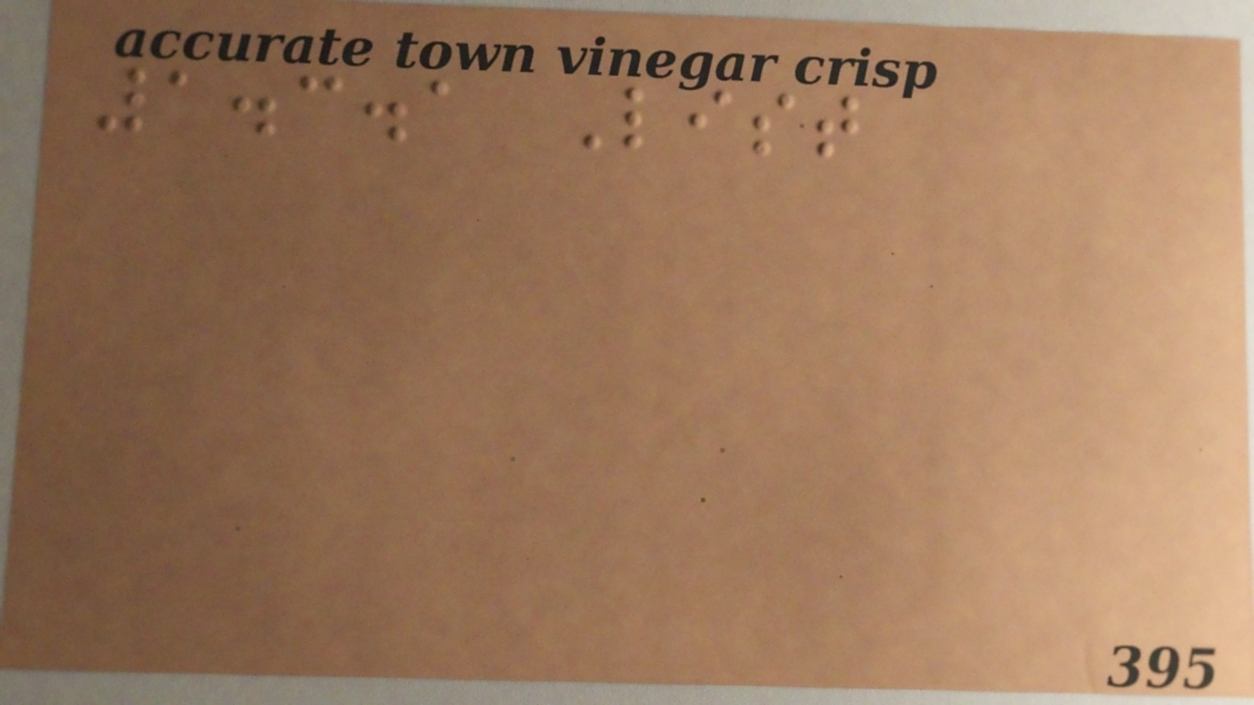1.3.1 List
